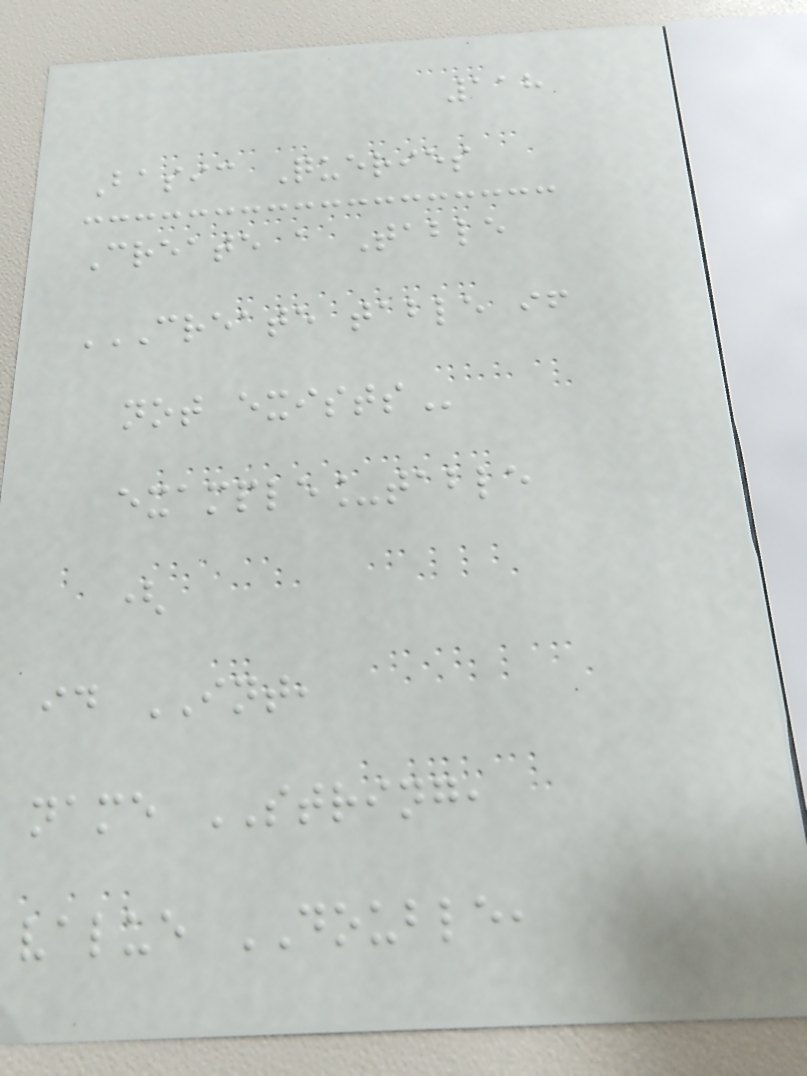118
Basic Queries
Create a Table
CREATE TABLE IF
NOT EXISTS
example_table
(
id INT,
name STRING,
value DOUBLE,
